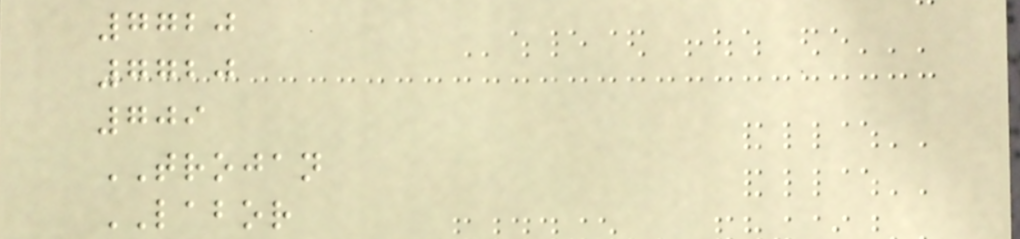7720
7720
709
TROJAN
LABOR
